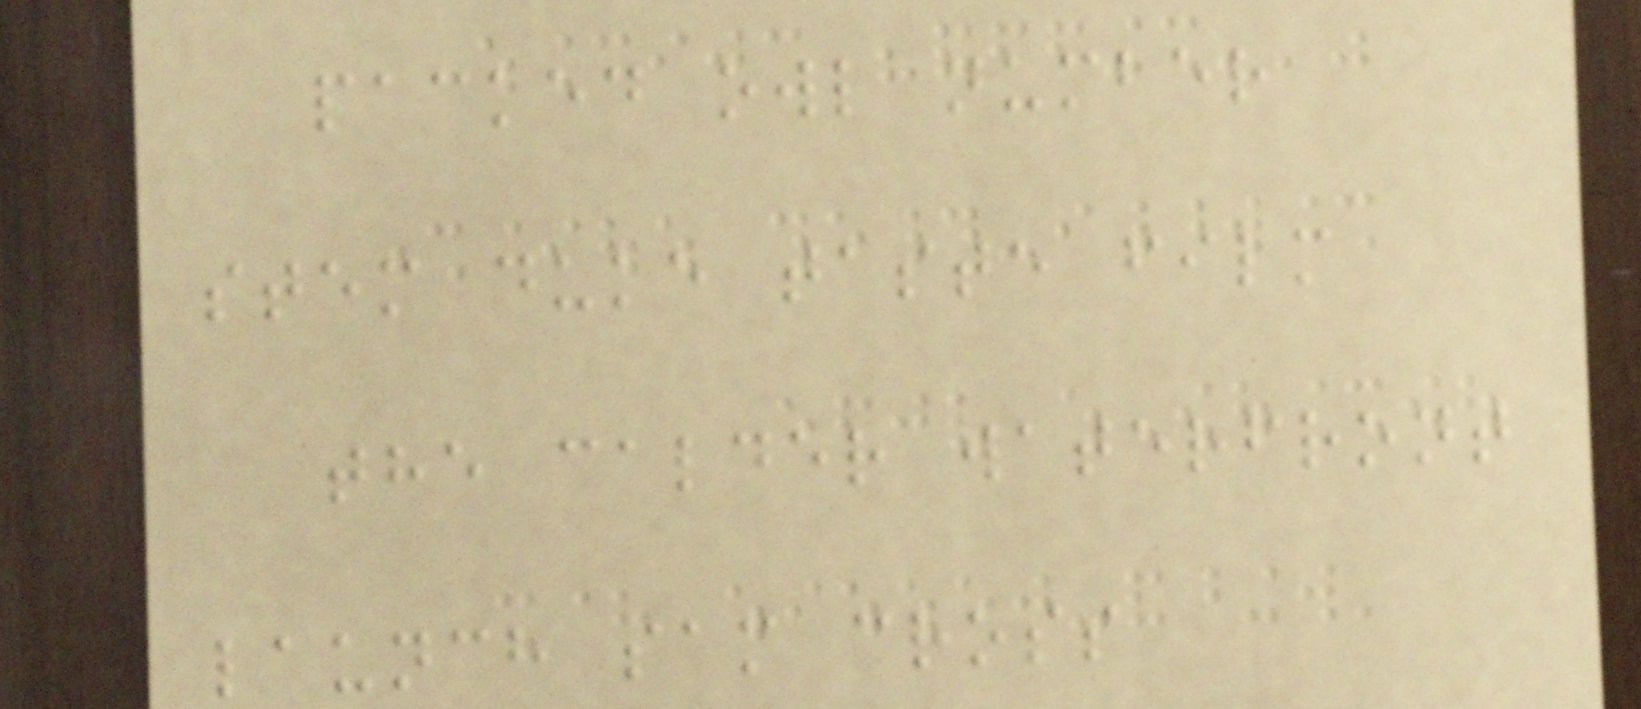packed owl number
stem duke taste film
the calder waterfront
launch sam cross
